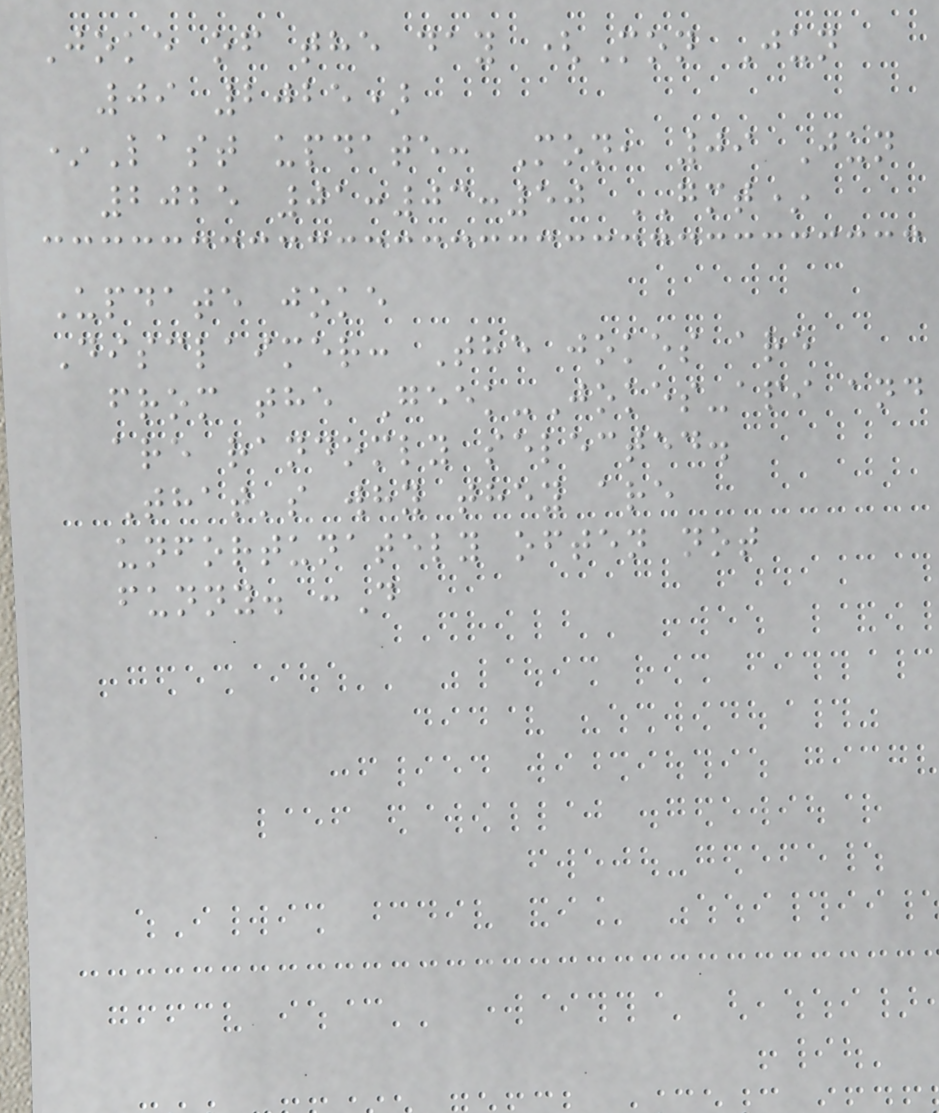Joke of the day (Mon Jun
09 2025)
*Last update: Mon, 09 Jun
2025 01:03:50 GMT*
Update joke
Disclaimer: The jokes are
from the Geek-Jokes-api and
are randomly selected.
That's why they are
unfortunately often not
funny. :D
